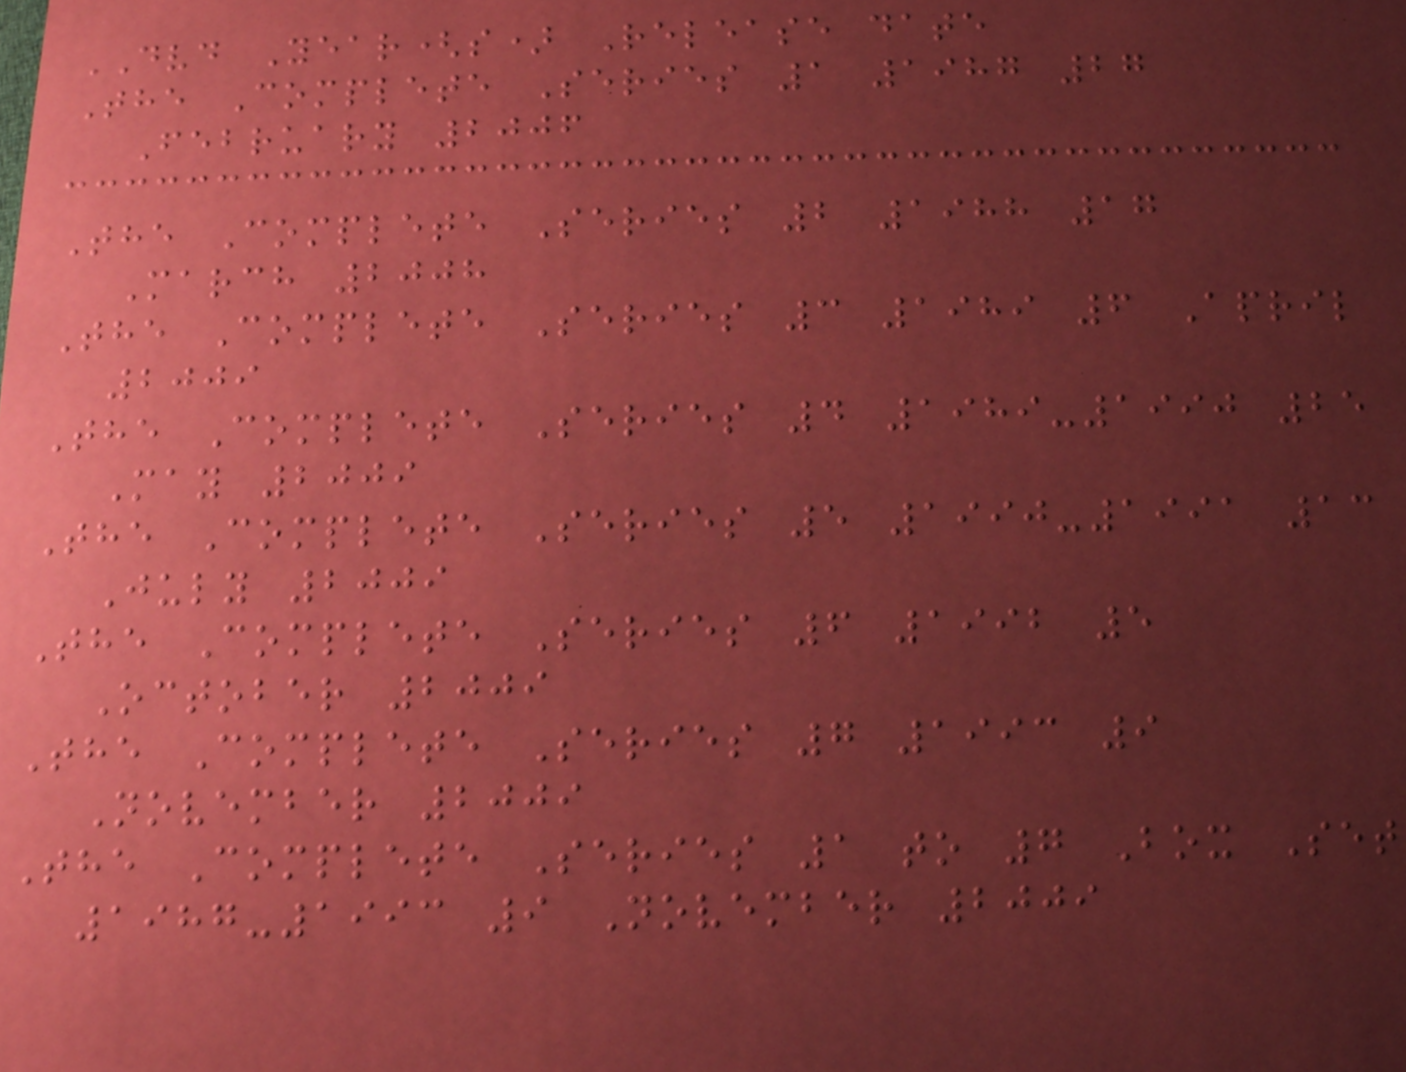DVD Year(s) Release date
The Complete Series 1 1987 27
February 2006
The Complete Series 2 1988 17
March 2008
The Complete Series 3 1989 6 April
2009
The Complete Series 4 1989-1990 25
May 2009
The Complete Series 5 1990-1991 13
July 2009
The Complete Series 6 1992 5
October 2009
The Complete Series 7 1993 9
November 2009
The Complete Series 1 to 7 Box Set
1987-1993 9 November 2009
